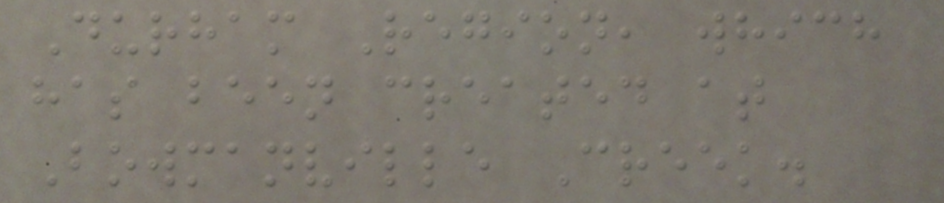Durham Region, which
has been created at
Bowmanville Creek.
